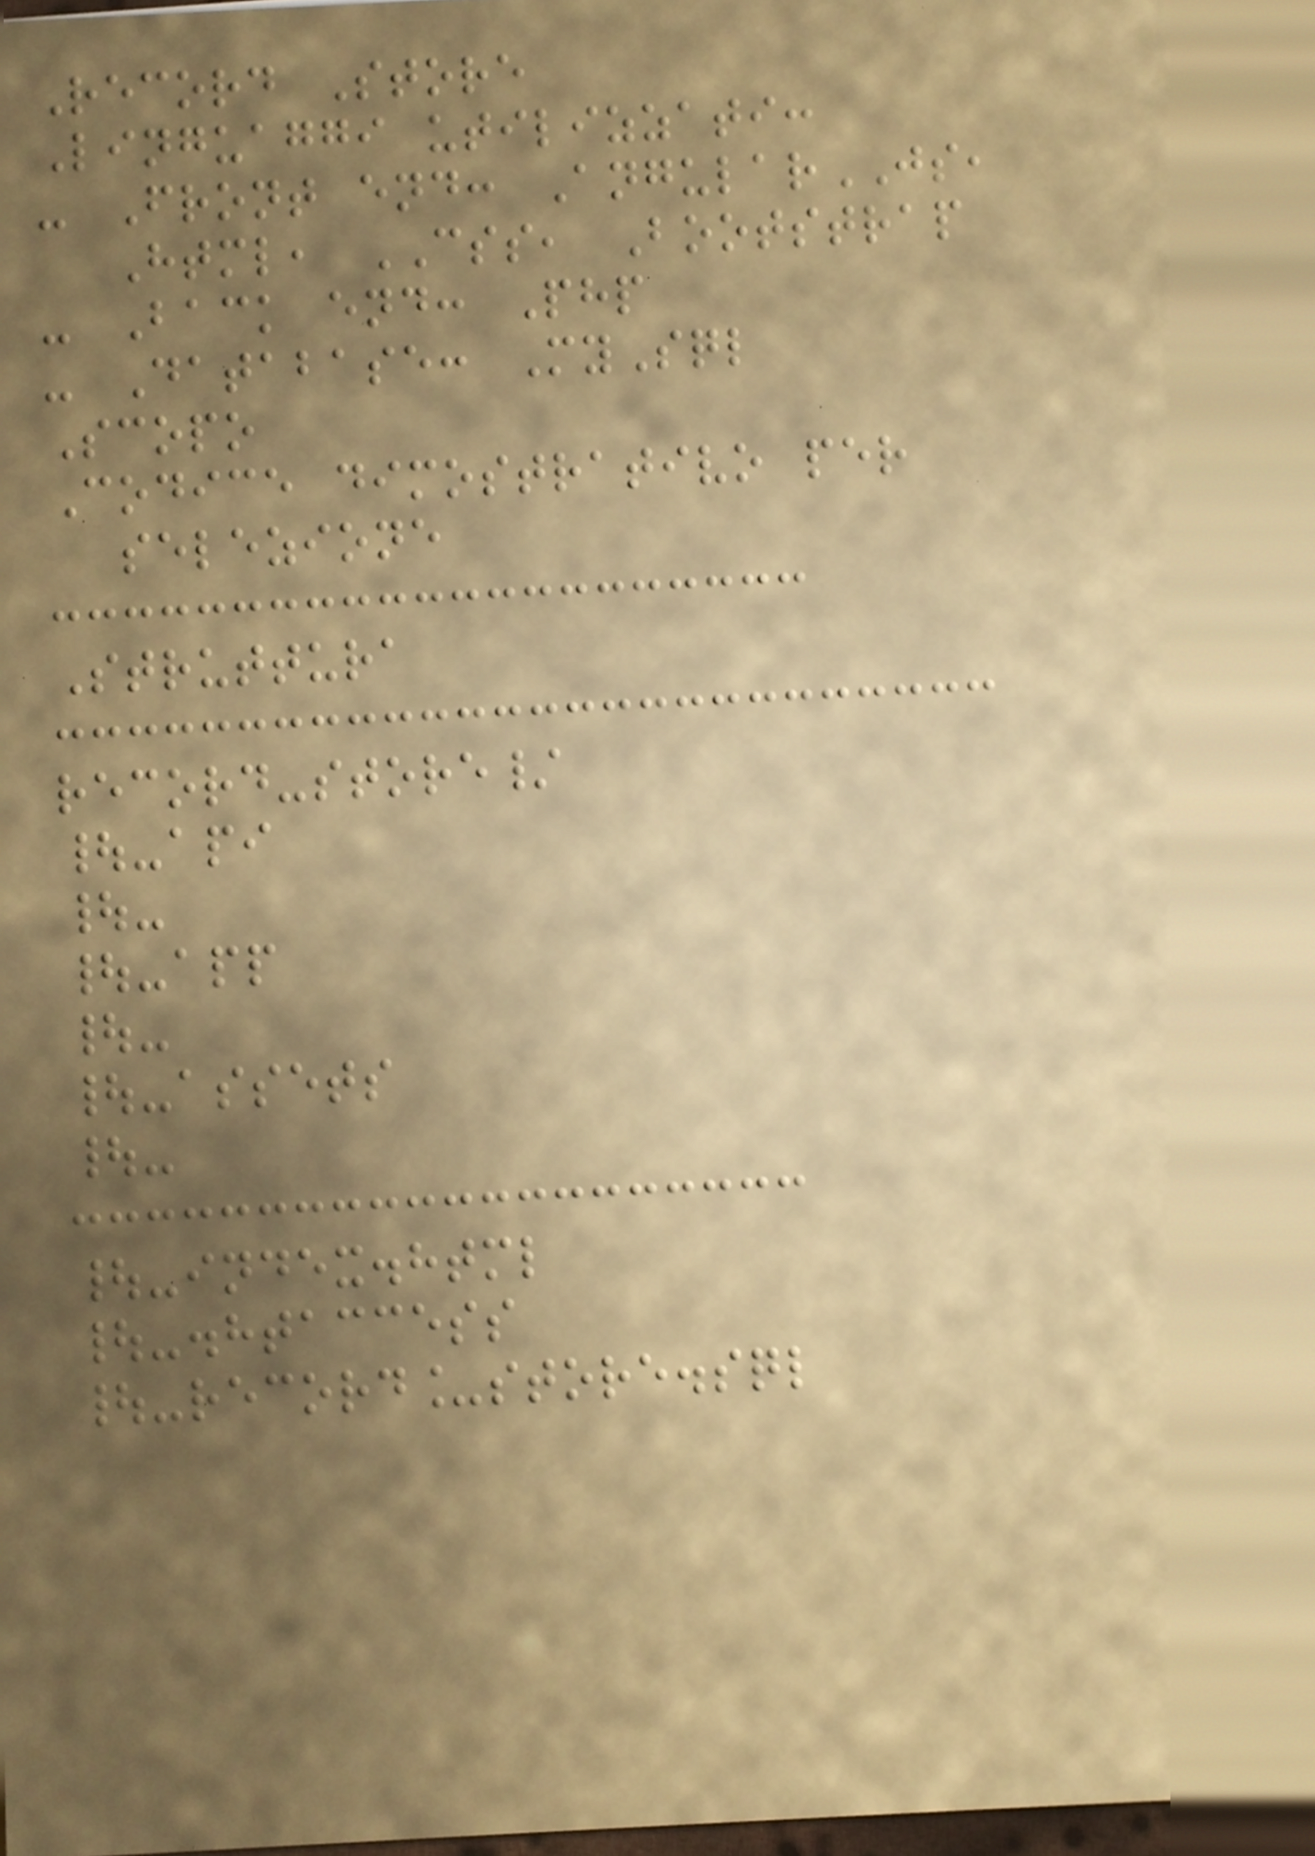Record Store
Linguaggi utilizzati:
- Front end: AngularJS,
Html, CSS, Bootstrap
- Back end: Php
- Database: MySql
Scopo
Codice dimostrativo per
selezione
Struttura
record-store/
|-api
|-
|-app
|-
|-assets
|-
|-index.html
|-.htaccess
|-record_store.sql
